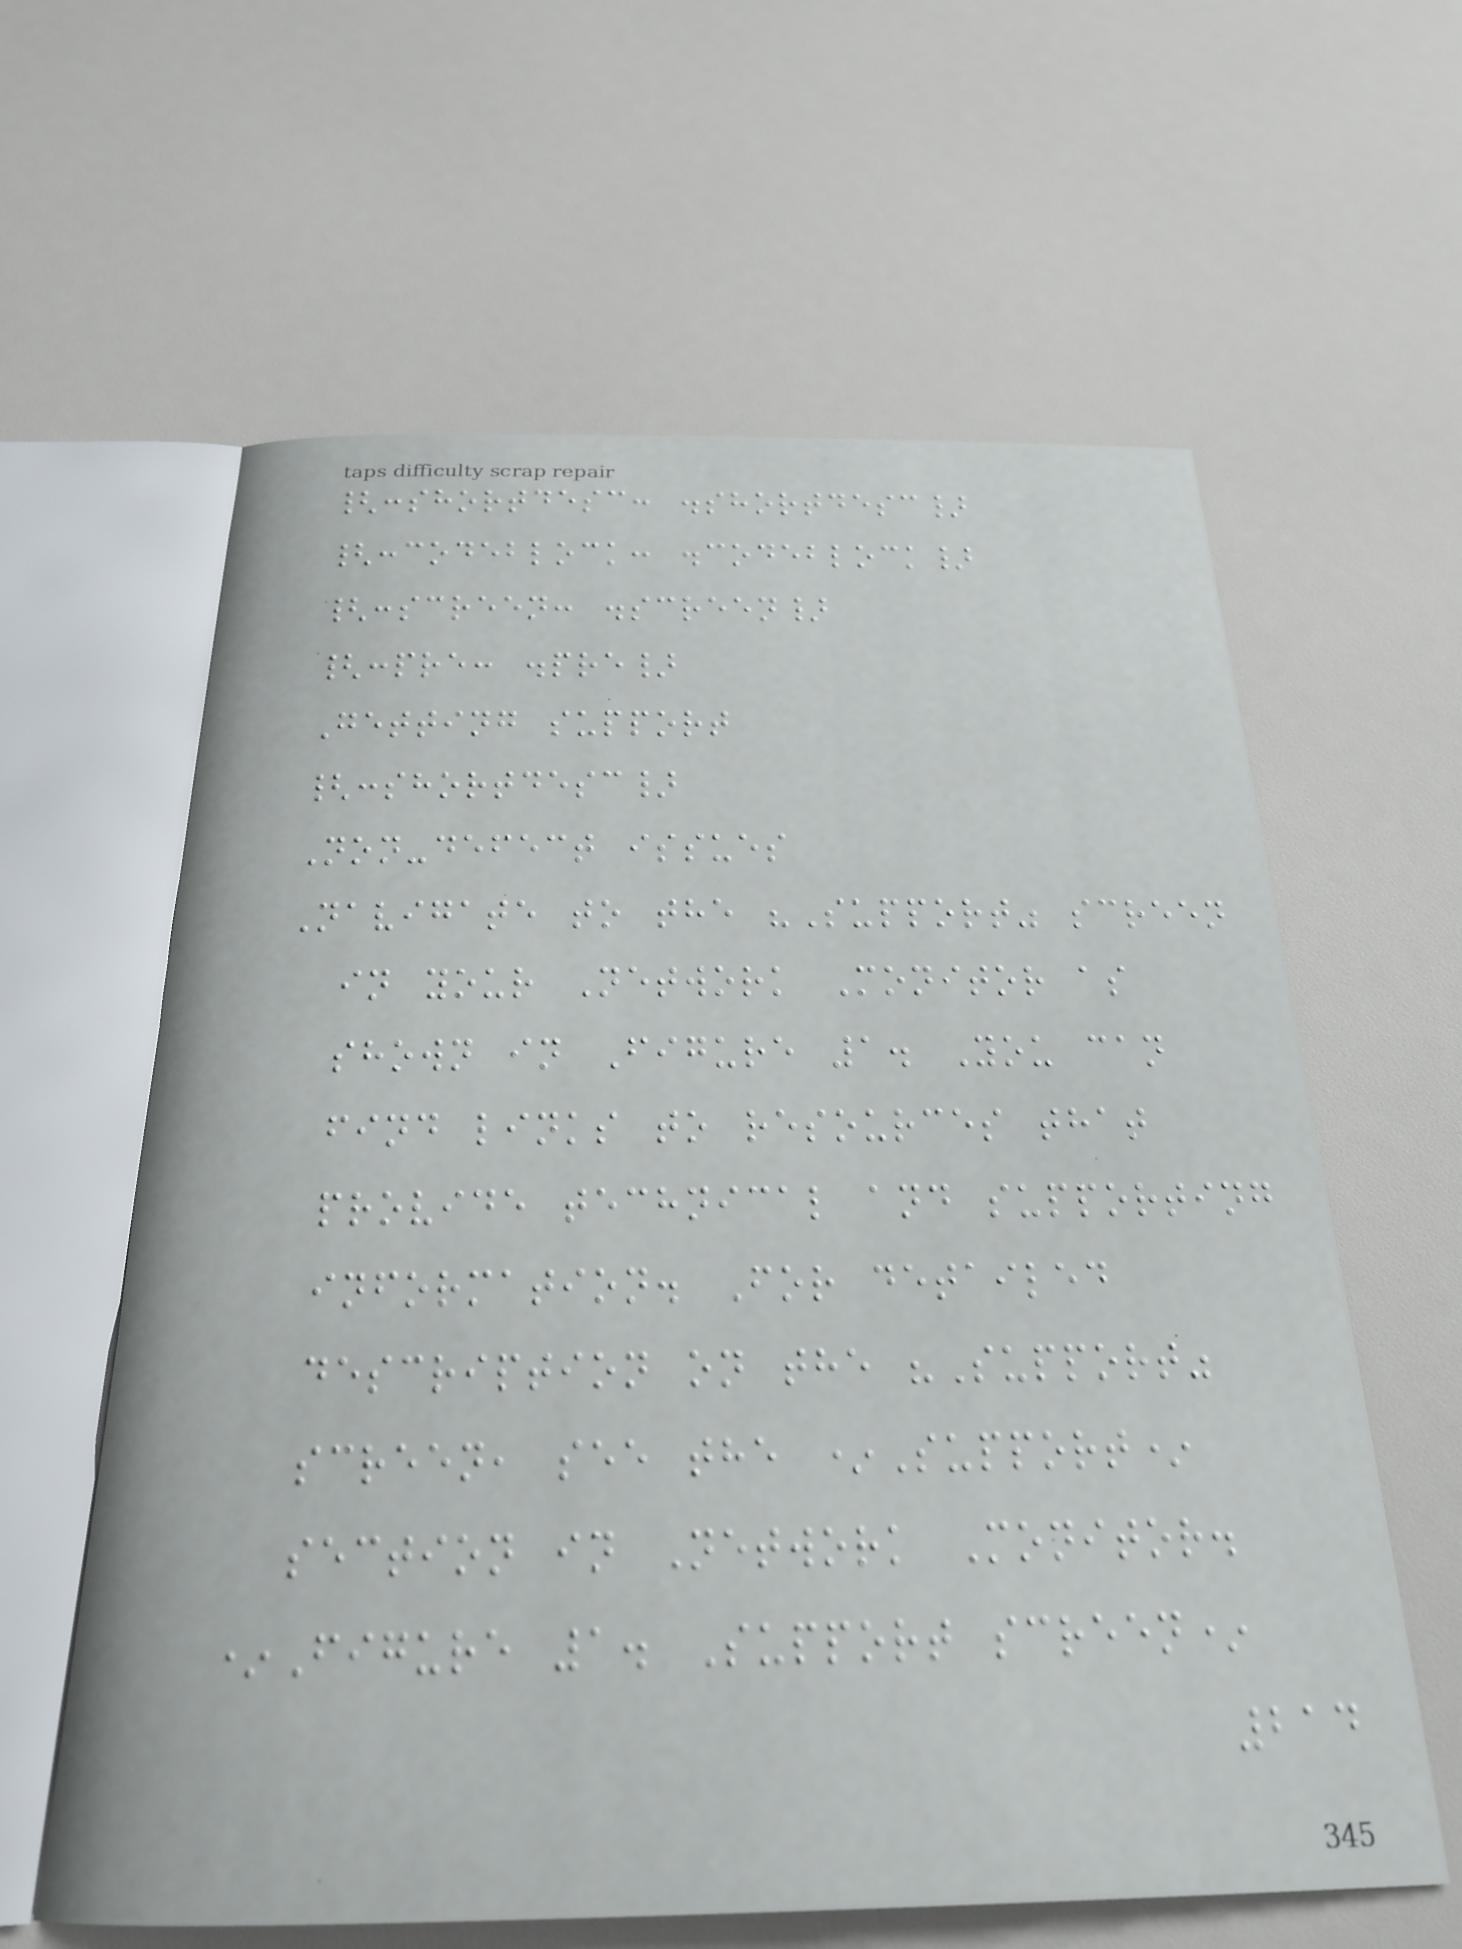{:shortdesc: .shortdesc}
{:codeblock: .codeblock}
{:screen: .screen}
{:pre: .pre}
Getting support
{:shortdesc}
Non-defect issues
Navigate to the "Support" screen
in your Network Monitor as
shown in Figure 1. You can
find links to resources that
provide technical and supporting
information. For detailed
description on the "Support"
screen, see the *Support*
section in Network Monitor.
*Figure 1. Support screen*
214
